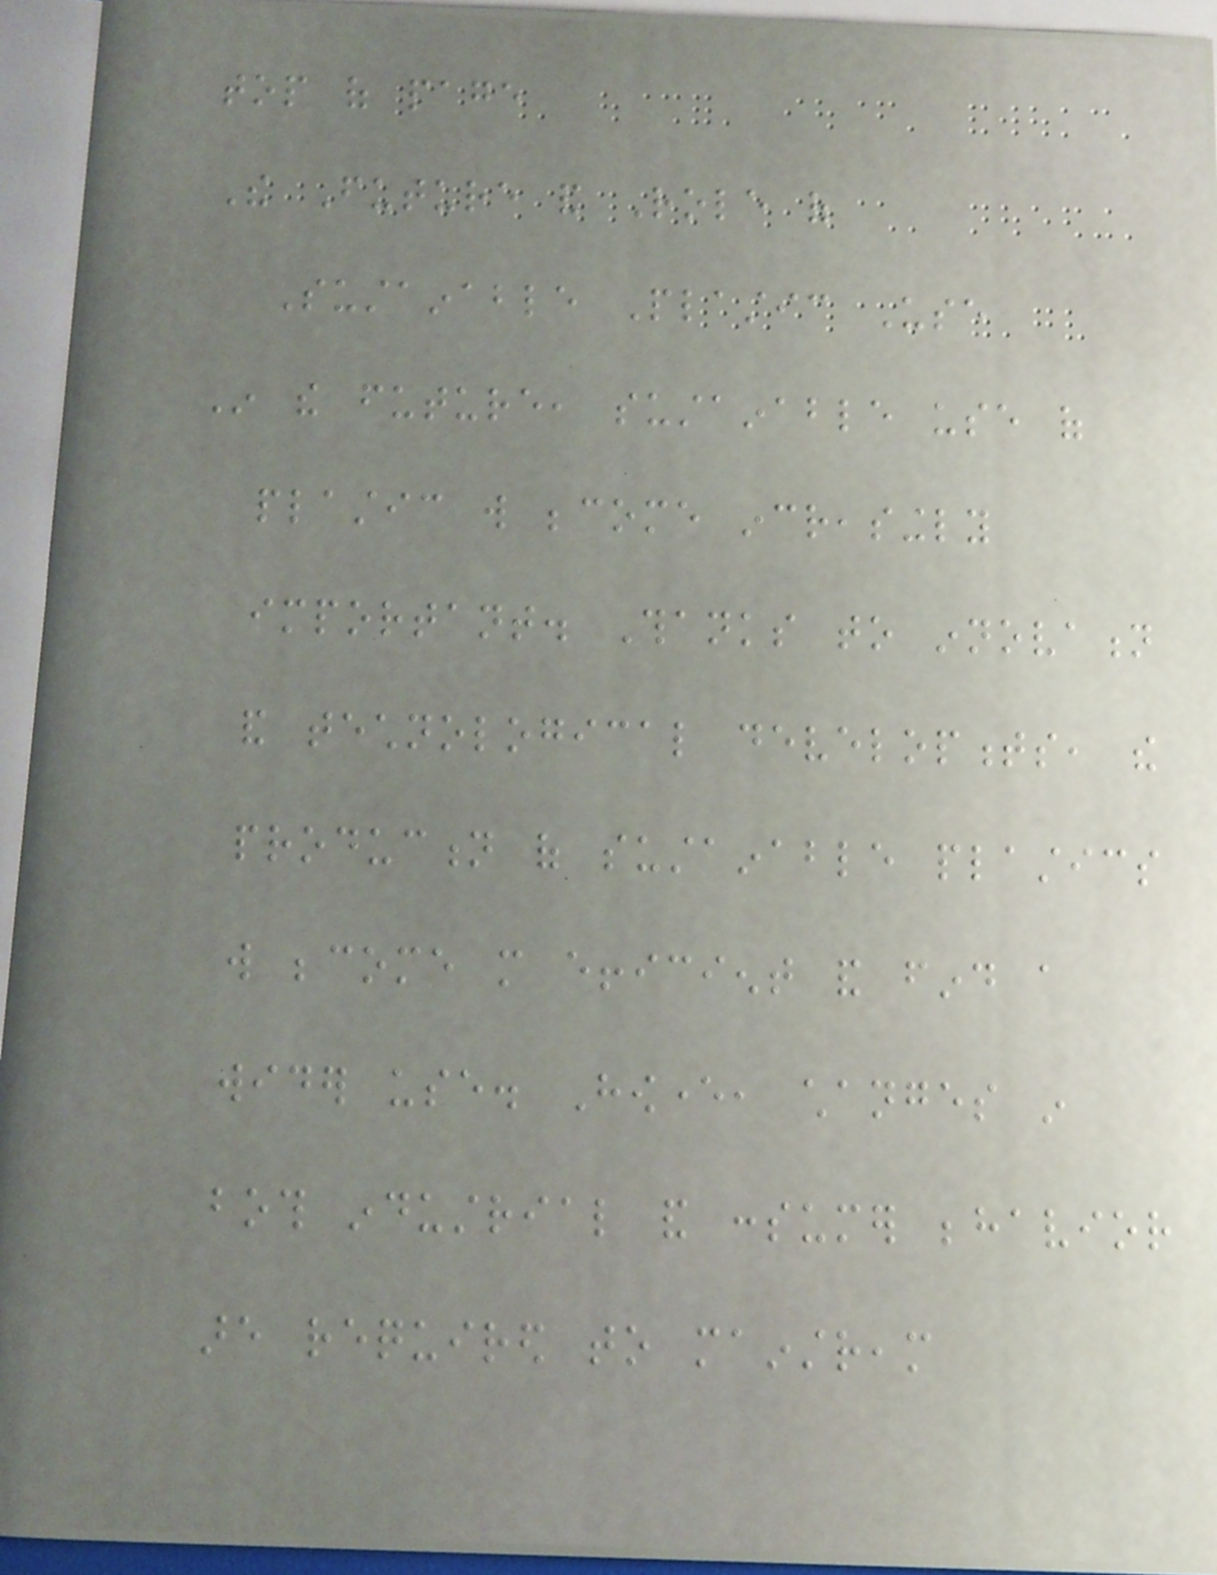top of page
The Future and Role of
Sustainable Plastic Use
In the future, sustainable use of
plastic will become increasingly
important. Thanks to innovation
and technological developments, the
production of sustainable plastics
will become more efficient and find a
wider use. However, changes in
both industrial and consumer behavior
are required to mainstream
